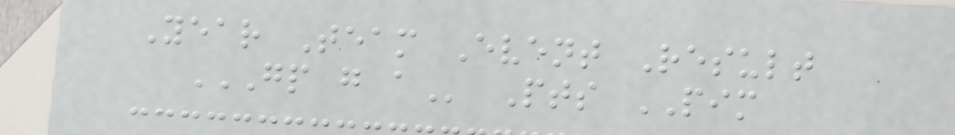Year Team Event Result
GP G A Pts PIM
